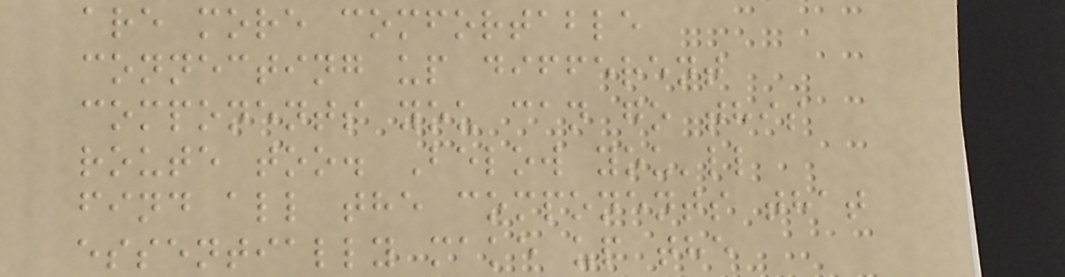are more comfortable
connecting up different
components you can go this
route too. Below you'll
find all the components that
essentially make up the
